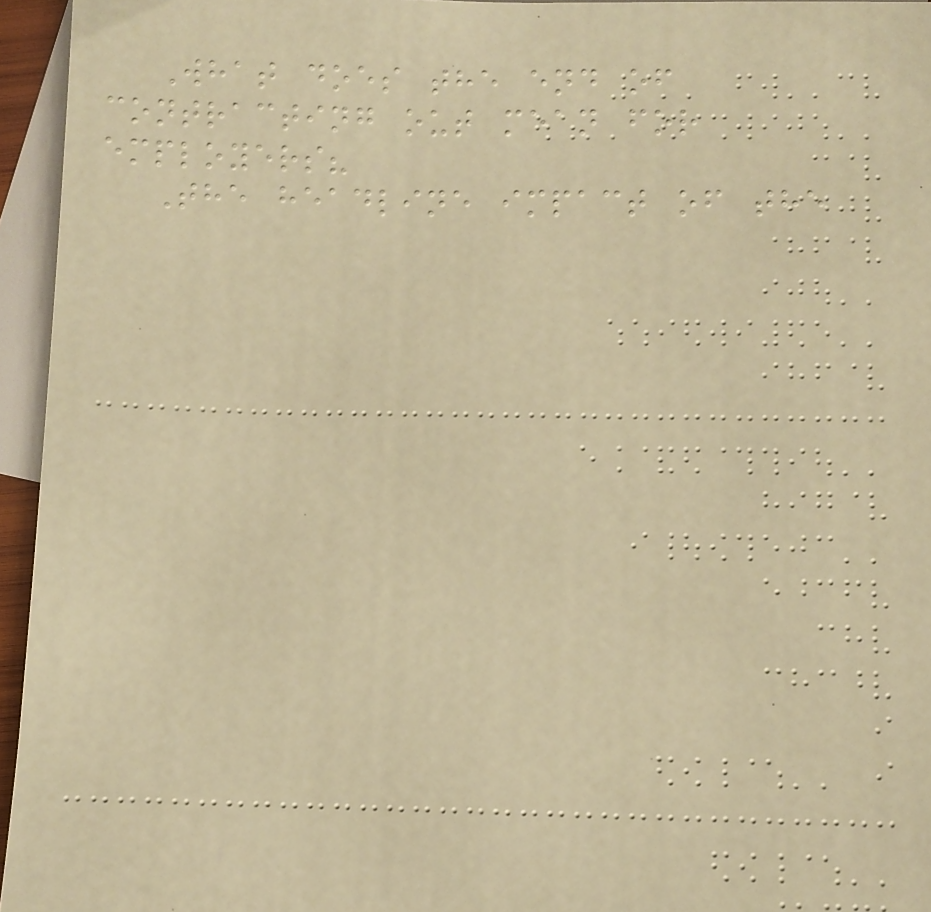What does the end of
contracting out mean for
employers?
The headline impact of the
